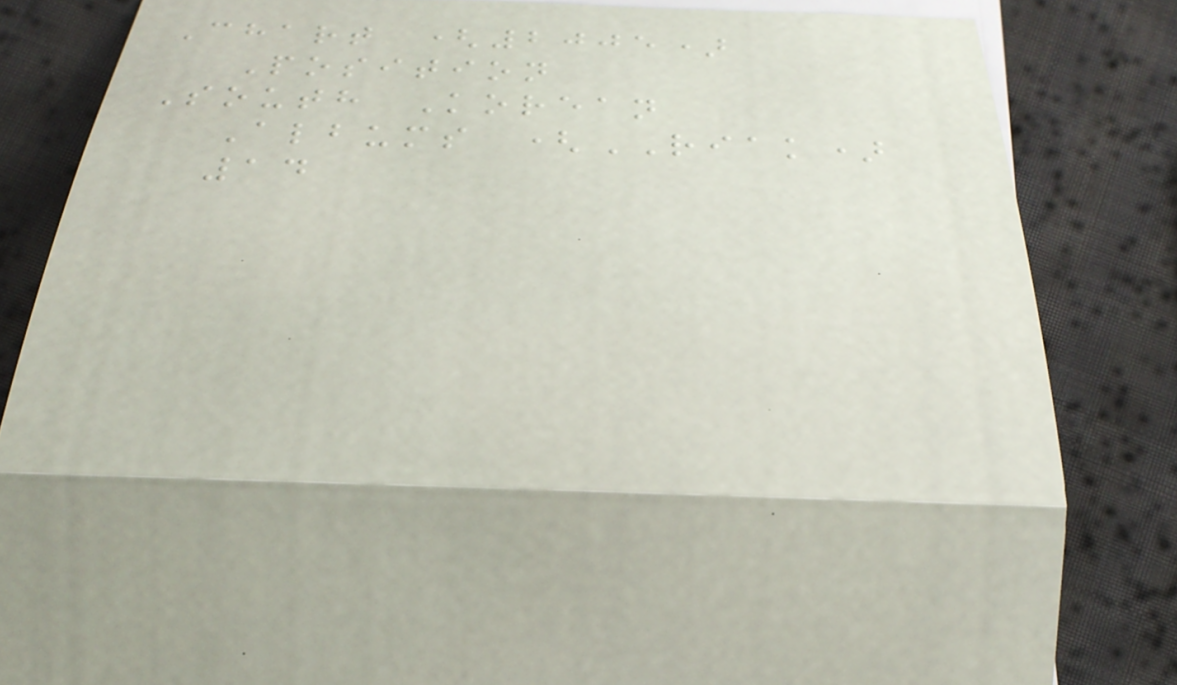Chart (2005)
Position
South Korean
Albums (RIAK)
14
